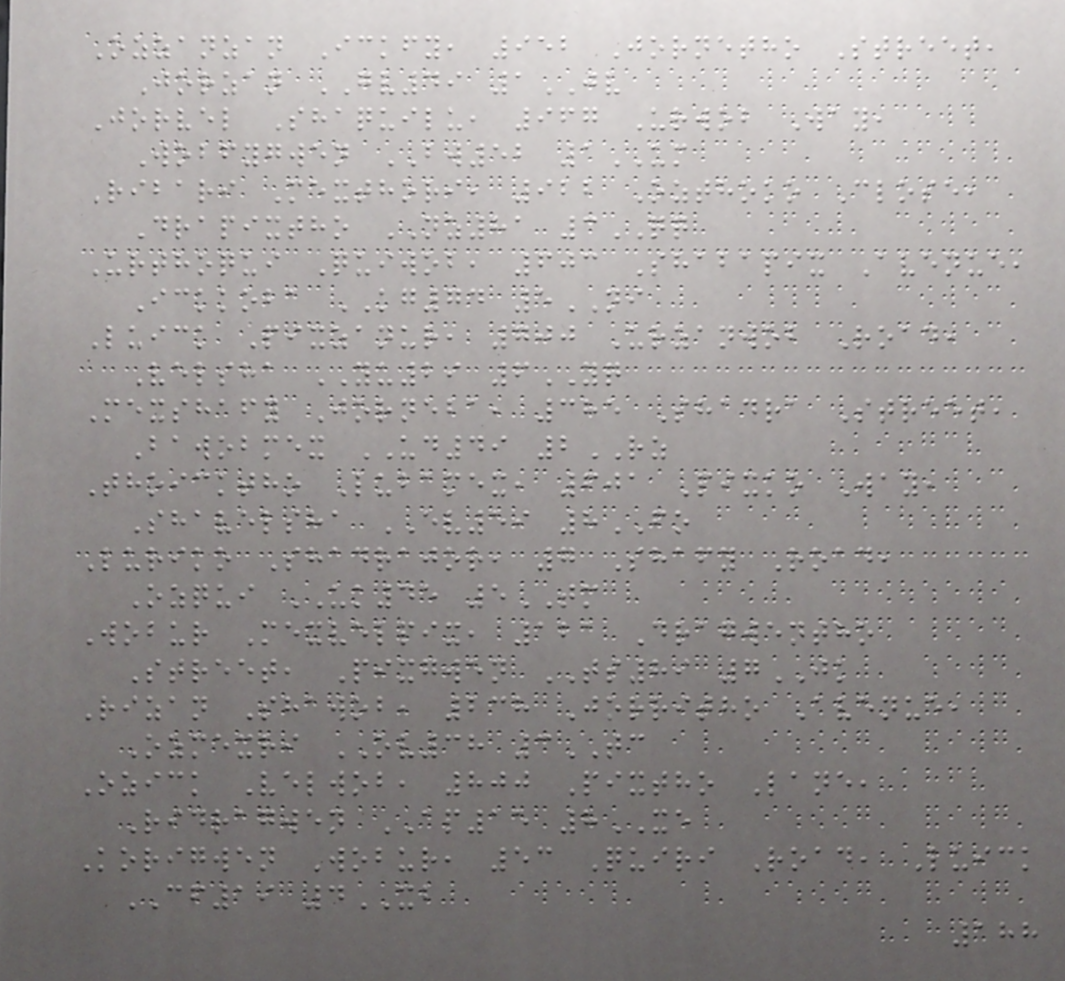Ozzanzan Ickfy, 952 Jornetho Street,
Jorzan GV49 1JV
Jorvel Shaquilu, 967 Urwob Way,
Wobfygwen BW52 1UM
Ribari Mexthori, 922 Ozthoko Close,
Drapixtho NZ81 3QQ
Urthoqui Quiwob, 603 Shabapix Avenue,
Ickkoba KG74 5NI
Luick Pixzanur, 700 Urzanwob Road,
Velsha YU29 6YQ
Mexshafy Jorneba, 385 Shadra Street,
Bawobmex UD49 2RZ
Thoicktho Lubamex, 601 Pixko Way,
Shavelsha EV59 8FO
Luriko Shadrajor, 7 Shafy Road,
Ozqui UK45 5TM
Wobur Mexvelpix, 121 Dragwentho
Street, Pixgwen TS89 7JK
Rizan Shawob, 238 Jorritho Avenue,
Ozmexri OV38 3TC
Ozick Velwob, 800 Pixtho Lane,
Ridragwen AP15 8XE
Korigwen Wobur, 53 Quiri Road, Luick
CF19 4XB
188
